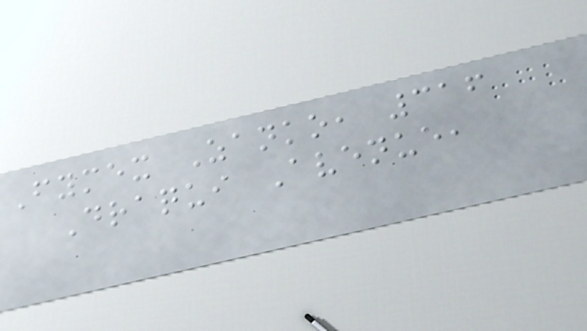Fymex Zanko, 316
Draqui Avenue,
